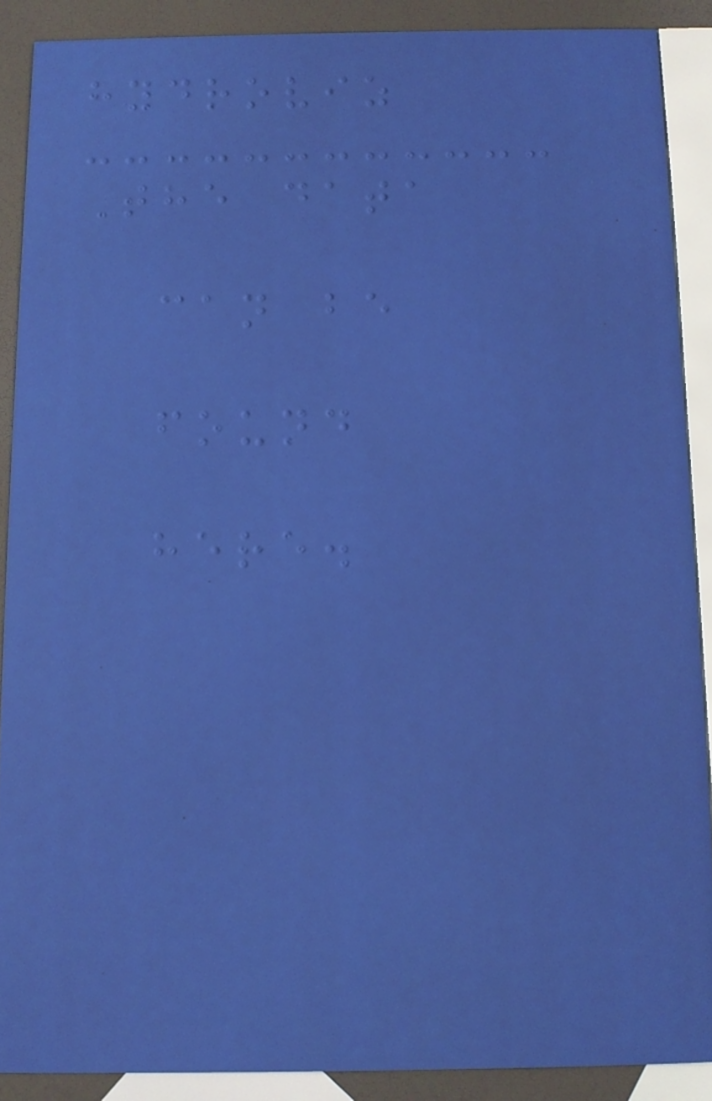hydroviz
The data
can be
found
here.
